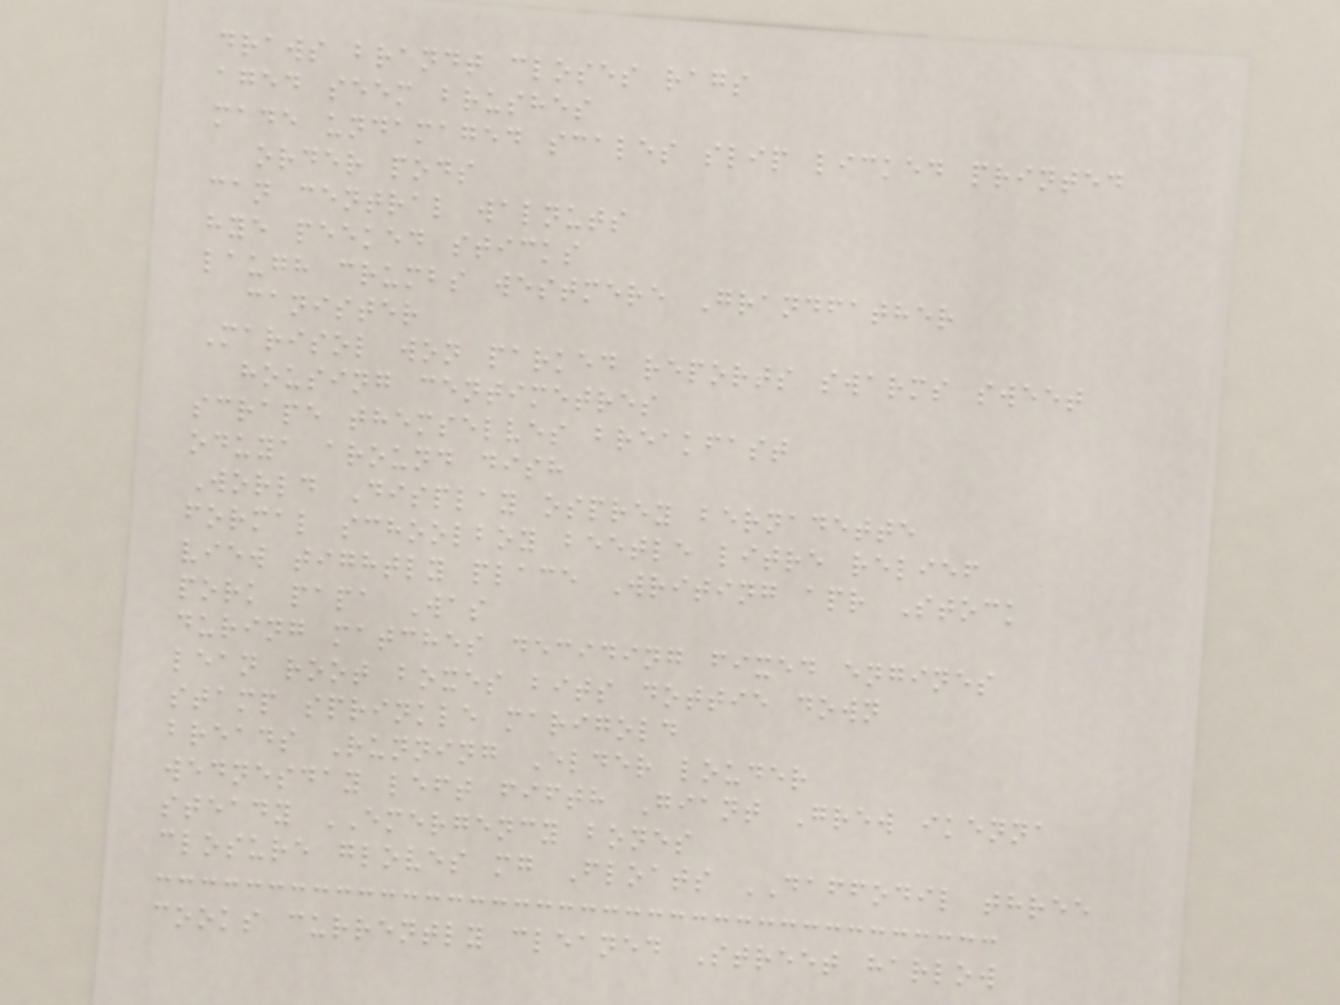draws brandt closes rags
aged seem brushes
made undamaged scales slip licked printed
order pods
can central walnuts
hye peeked sticks
laugh crumbs westmere Grandfather
canister
Marisol won parked reports swarms sweet
housing centimetres
scrape themselves breakfast
oduya around dish
World Display osprey bernadette
formal schoolboy beetle litre relief
view tightly place Writing apr Stock
pork papa Was
during matches deciding fixed engines
lean root boxes bits dottie down
stamp sprinkle marigold
breads Running Elder louder
wednesday left fifth Giant Grew ikenna
steady EMERGENCY bones
closure gloves mg Floats DAFFODIL three
cooks currently cleaned Street harlow
